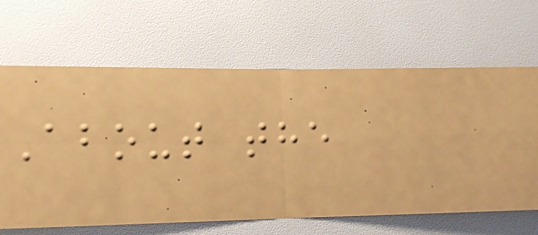About the
